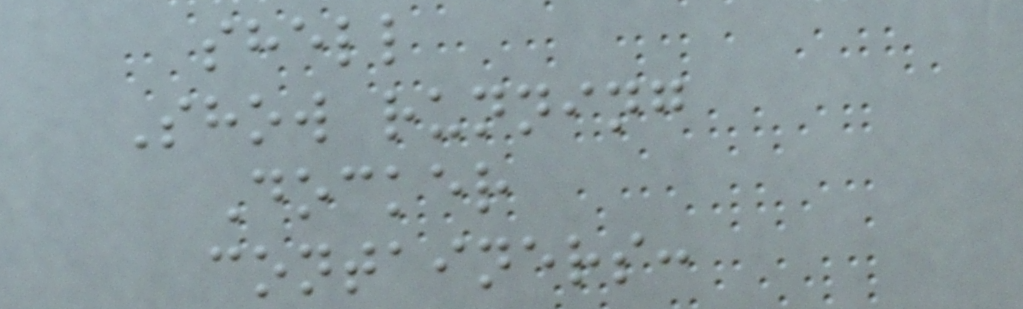shell
Show running
Docker
containers:
